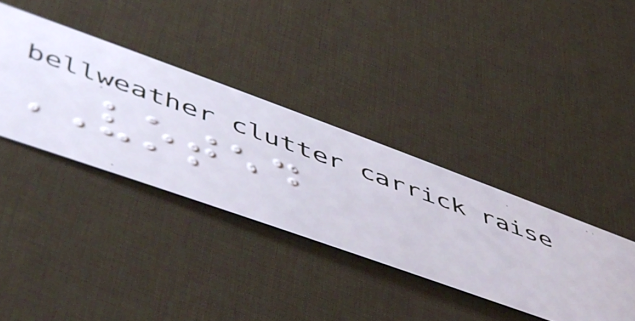VOTED
